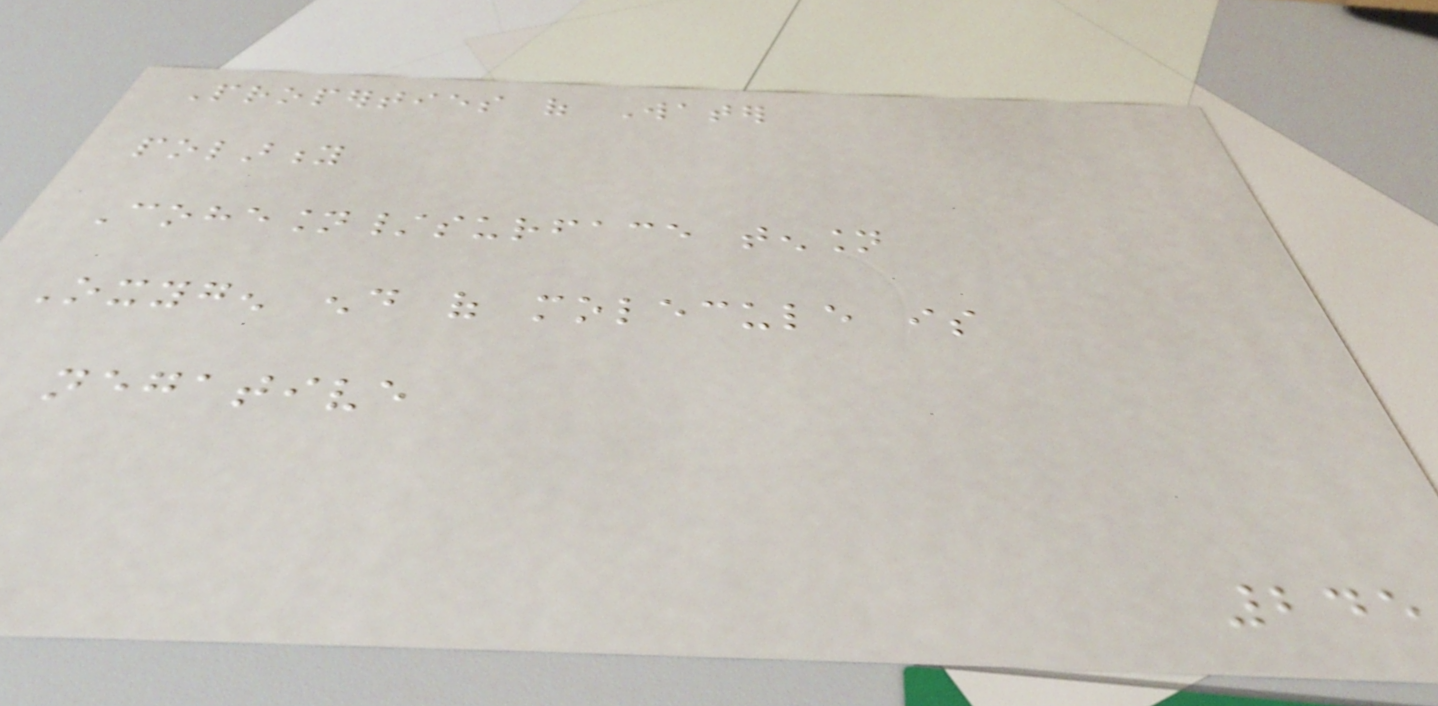Properties of Water
polarity
Cohesion/surface tension
Oxygen end of molecule is
negative
245
